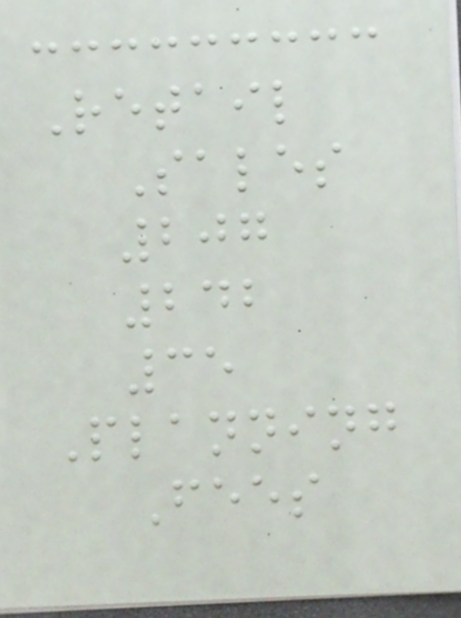Retail
Sales
207
242
35
Planning
Fees
